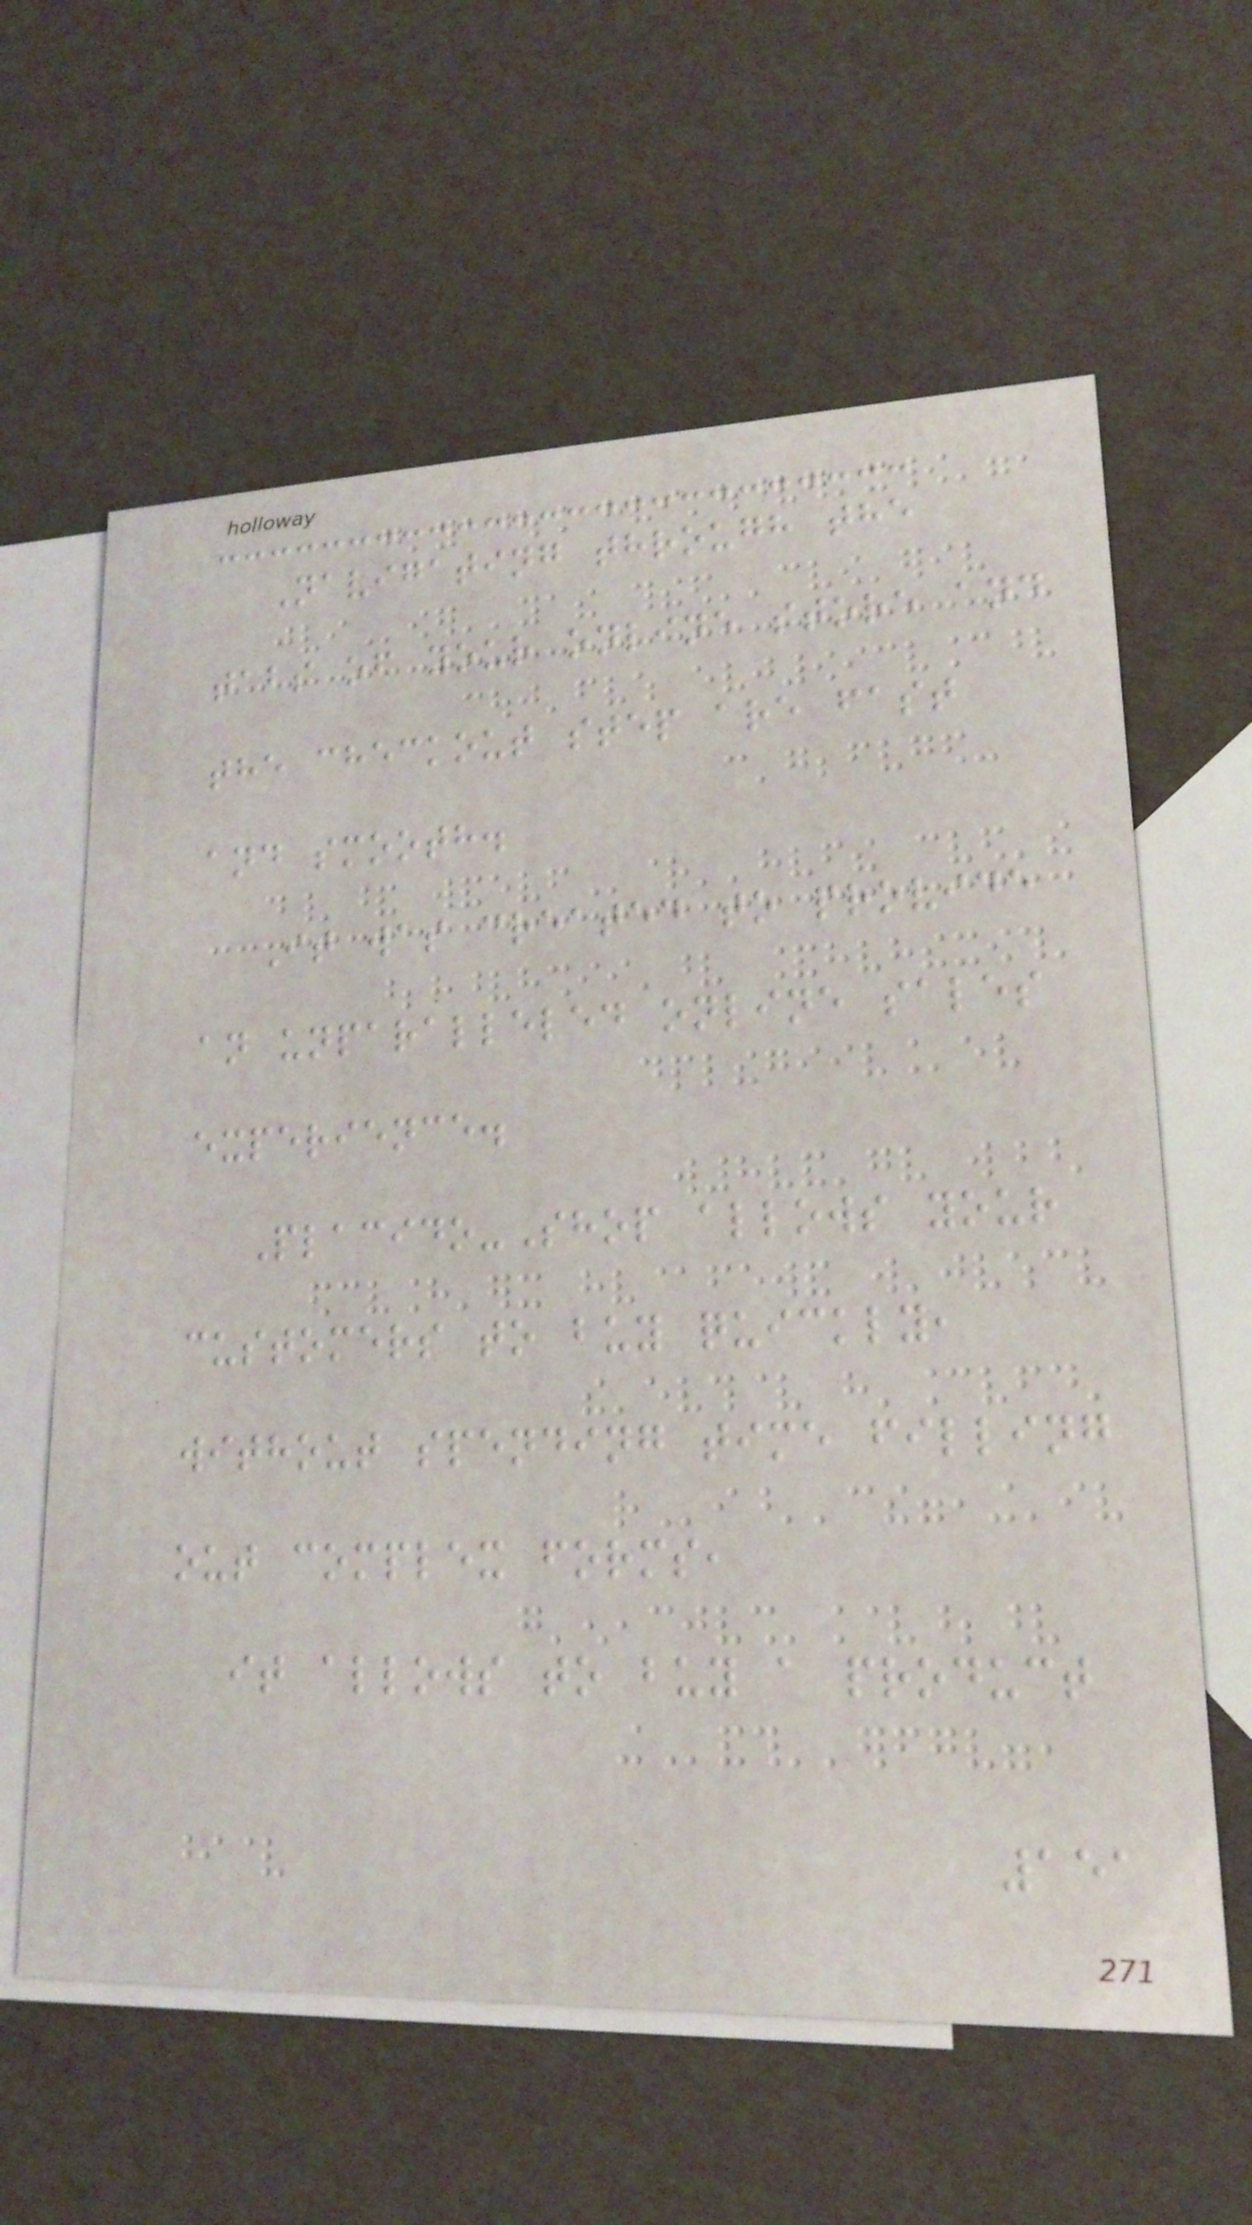Navigating through the
tabs of your online store and
the checkout step are fast
and smooth.
It was created to provide
an unparalleled online sales
experience.
Placido-Shop allows your
customers to buy quickly,
without spending time filling
out complex forms,
it allows to buy a product
151
